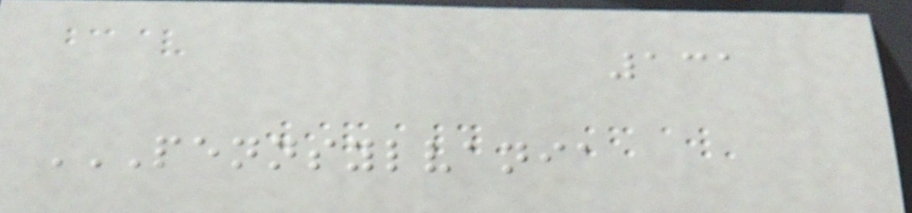131
PENNSYLVANIA
